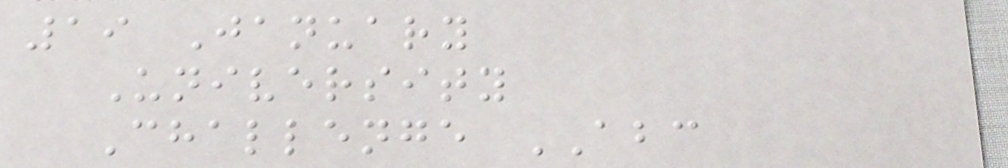19 January
University
Challenge ABC
